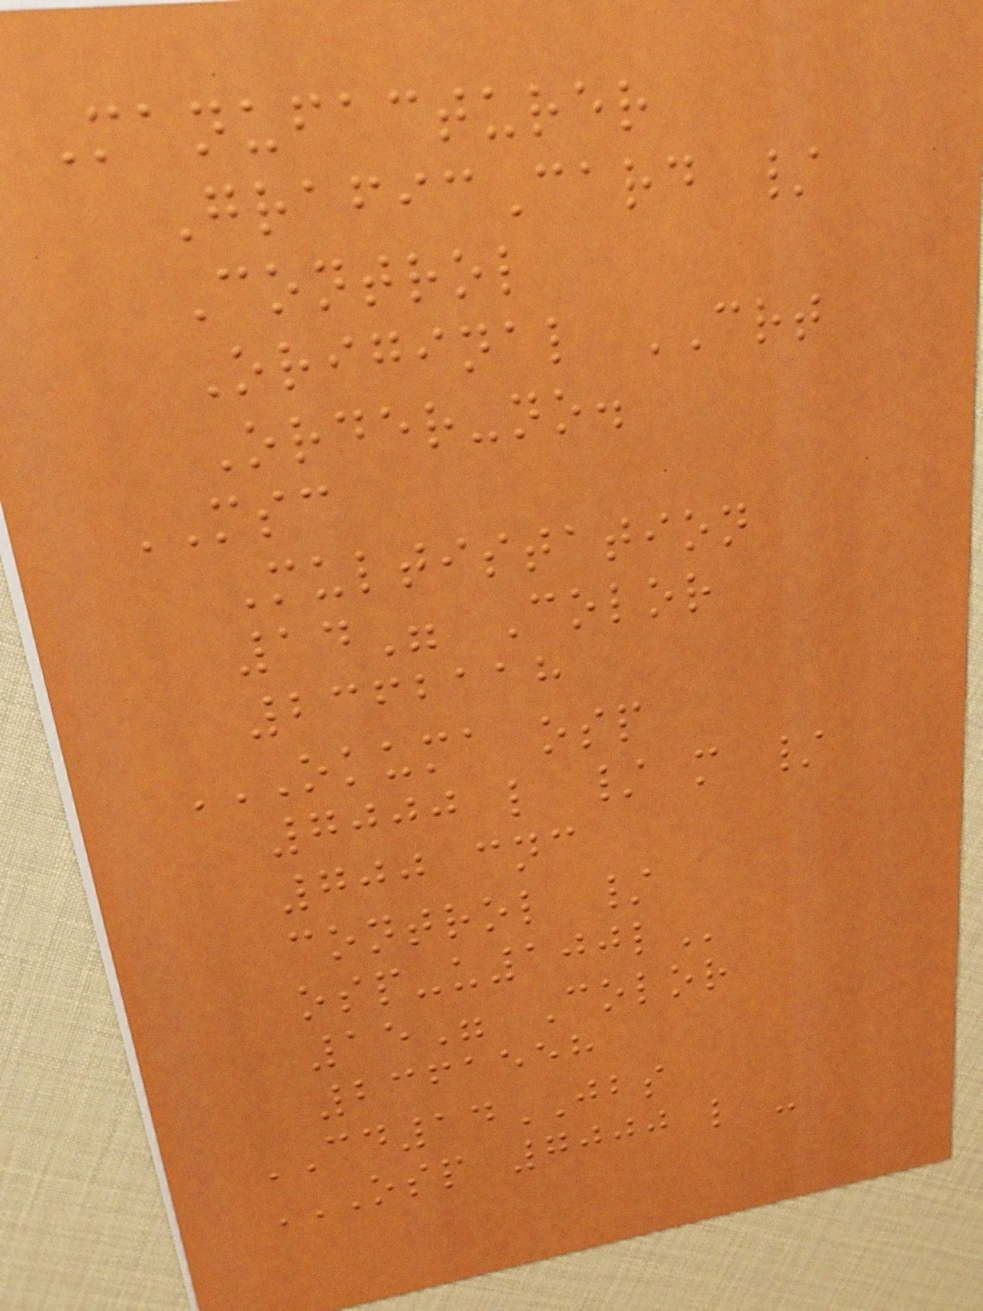Manufacturer
GraficCard /
Control
Original CRT
Order-no.
MSC
Multistation
14" Color
2362118
OKUMA OSP
7000 L / M /
700 CNC
CONTROL /
OSP-U100L
15" Color
2361558
CD14JBS
OSP 7000 L -
